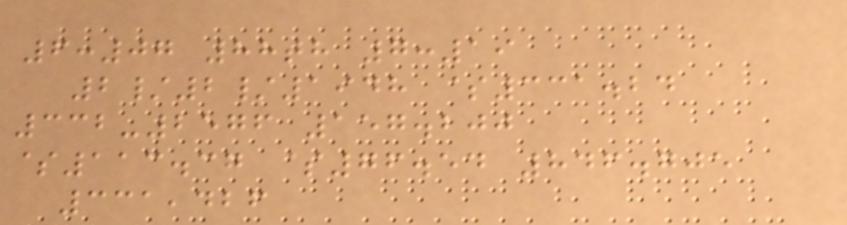6:07 88th 7:19
2/2/1948 $331.24
332-2576 157.200
$113.37 $76.54 846.705
331,426
